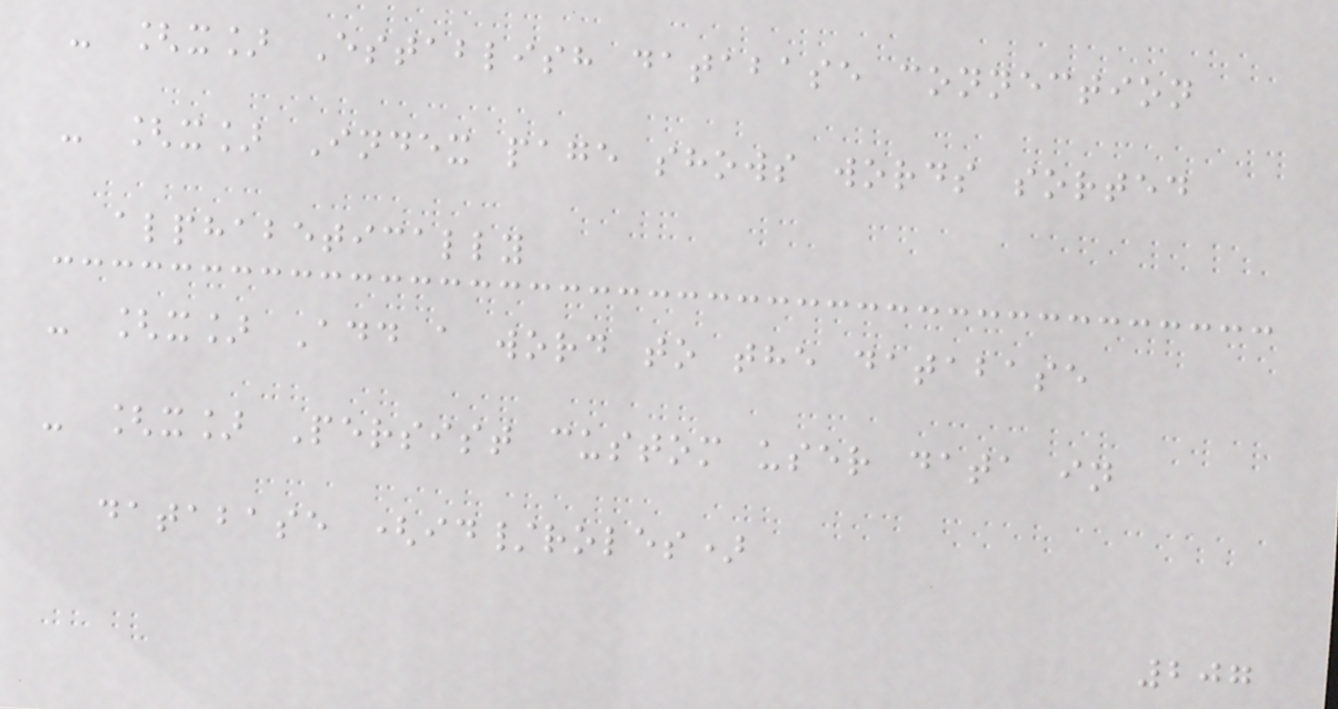- [x] Establish database connection
- [x] Index page shows words sorted
alphabetically
- [x] Add a word to the database
- [x] Persist custom user data in
database (id/roles)
207
